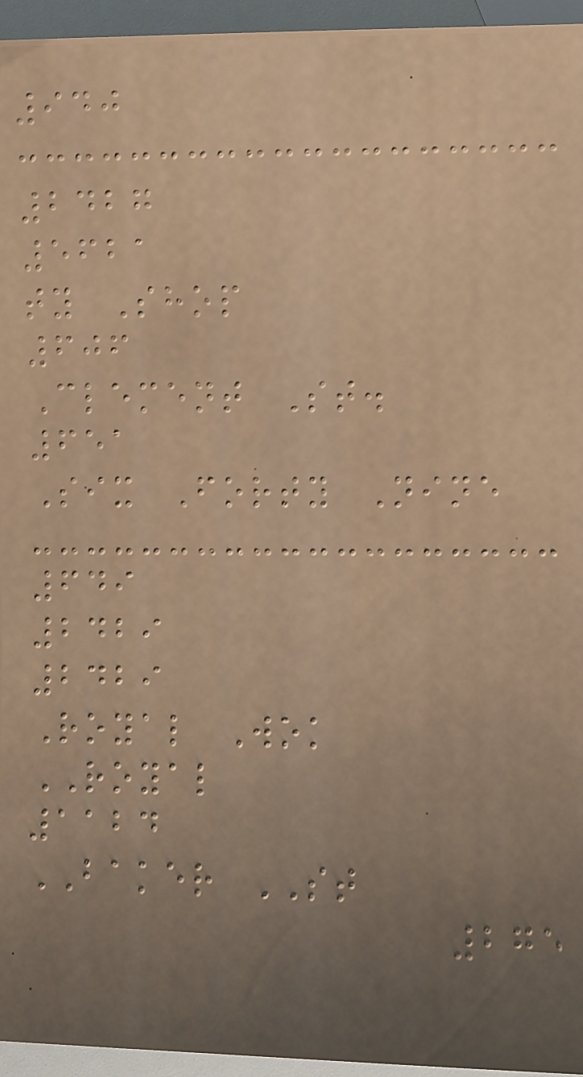940
2427
5621
ty Shop
606
Clement St.
651
Six Forty Nine
649
2429
2429
Royal Wok
ROYAL
1124
BAKER ST
275
